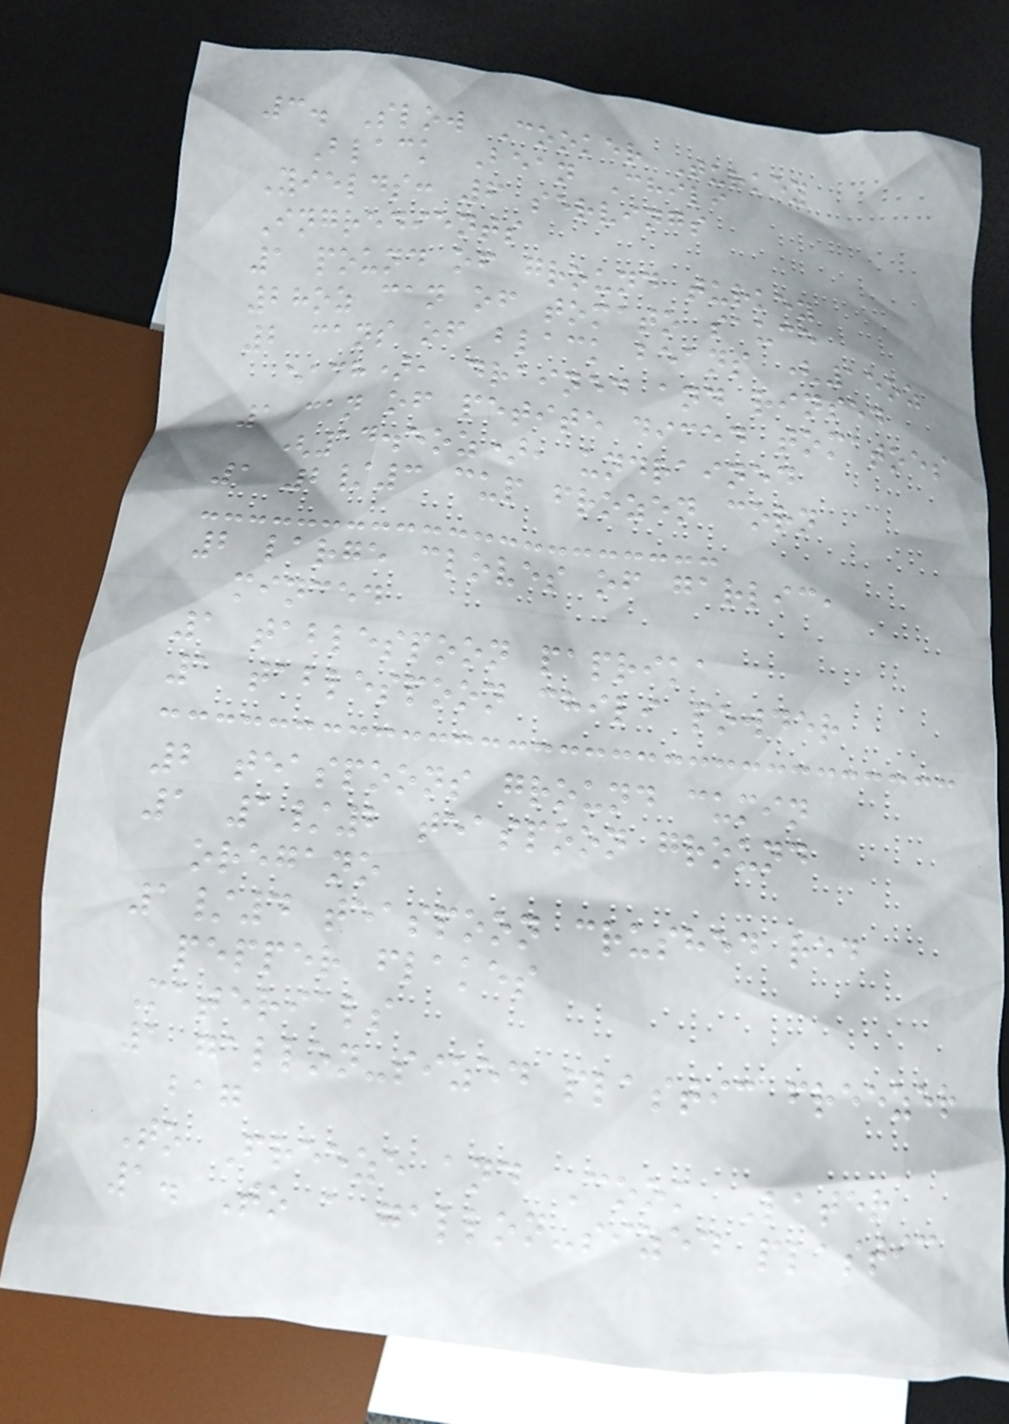3. Slow Cooker Turkey
Black Bean Chili
Yields: 6 servings
Ingredients
1 pound of ground turkey
28oz can of tomato sauce
2 cans of black beans (15oz
each), drained and rinsed
1 can of petite diced tomatoes
(14.5oz), undrained
1 2/3 cup frozen corn
2 large cloves of garlic,
minced
1 tablespoon paprika
1 tablespoon chili powder
2 teaspoons ground cumin
1 1/2 teaspoon ground
oregano
1/4 teaspoon crushed red
pepper flakes
Materials
1 gallon-sized plastic freezer
bag
To Freeze and Cook Later
1. To a gallon-sized plastic
